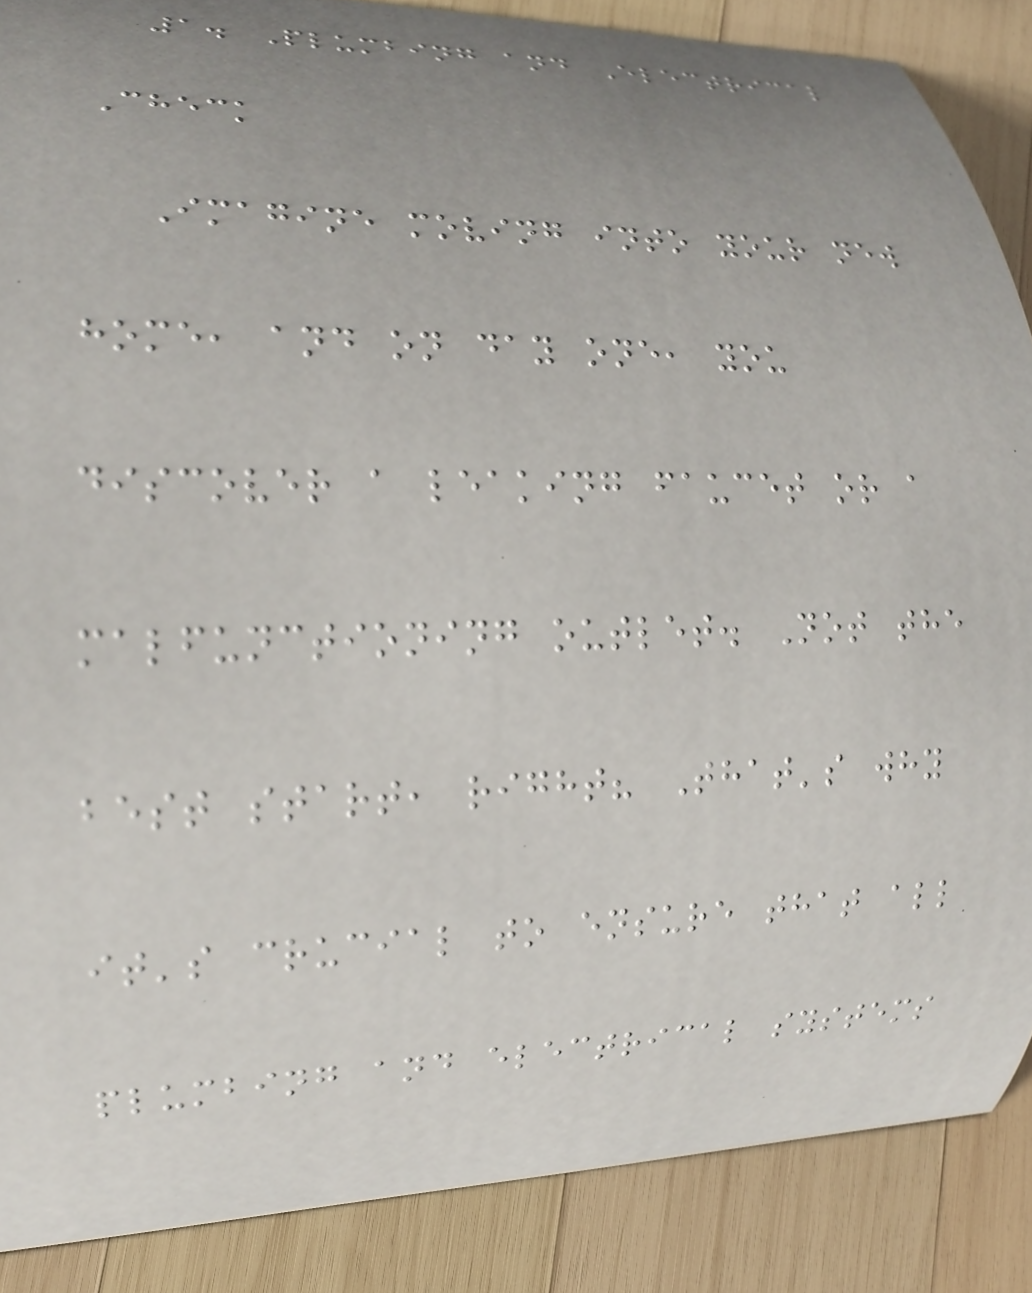1. Plumbing and Electrical
Check
Imagine moving into your new
home, and on day one, you
discover a leaking faucet or a
malfunctioning outlet. Not the
best start, right? That's why
it's crucial to ensure that all
plumbing and electrical systems
